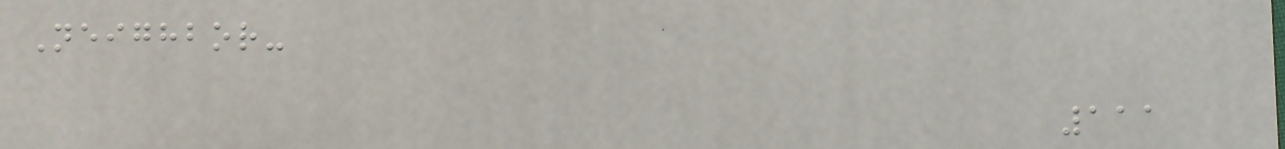Neighbor-
111
